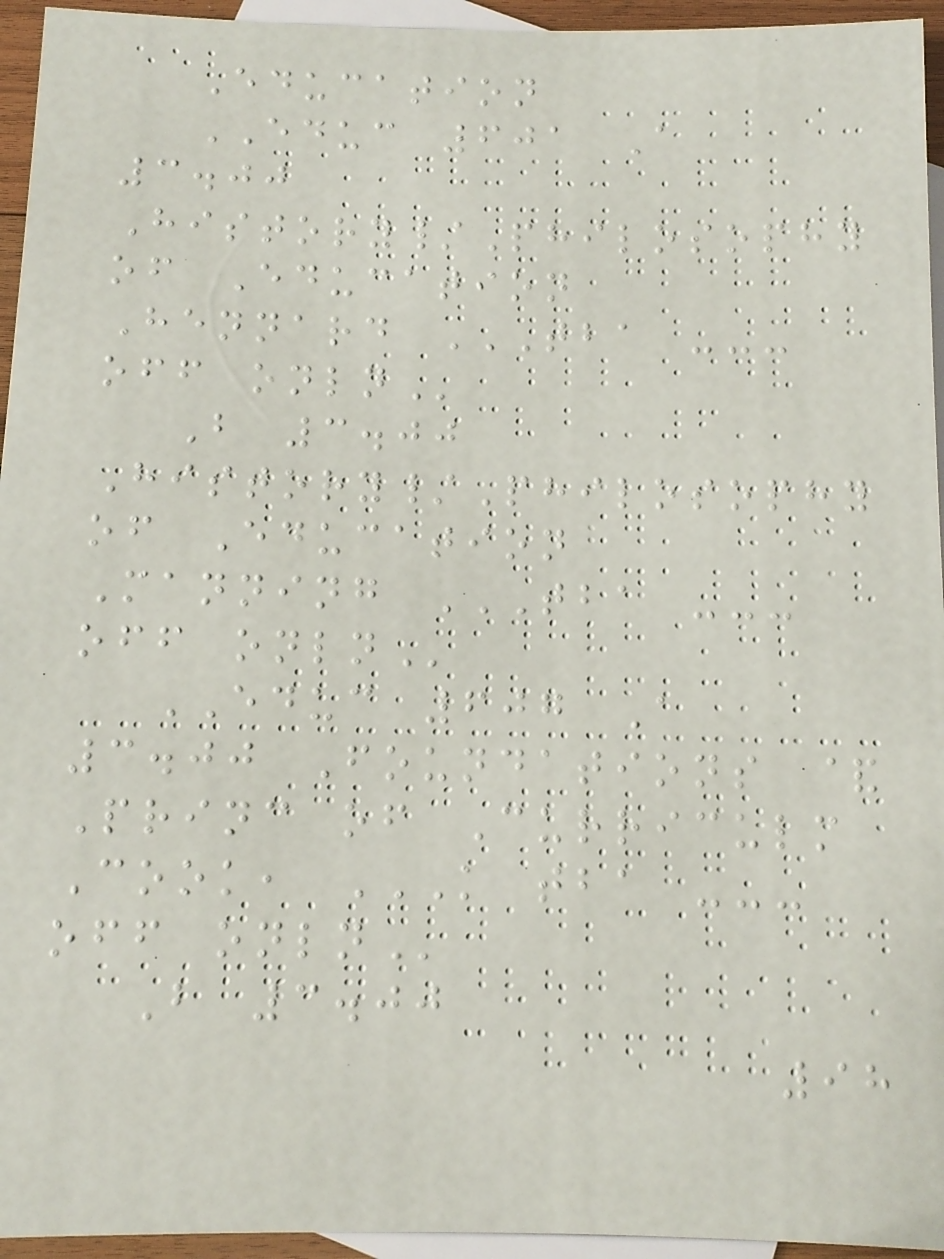Education
EDUC 601 A
3.00
History/Philosophy
of Education
Hennard TBA ---
OFF ONLN
B 3.00
History/Philosophy
of Education
Manning TBA ---
OFF ONLN
EDUC 607 A
3.00 Foundations &
Princ of Curriculm
Cook, K TBA ---
OFF ONLN
B 3.00
98
